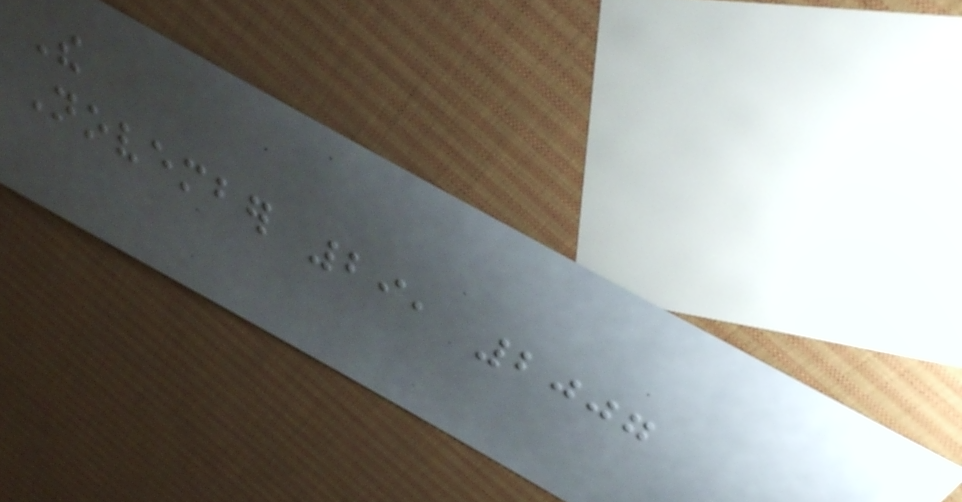The
November 29, 2007
